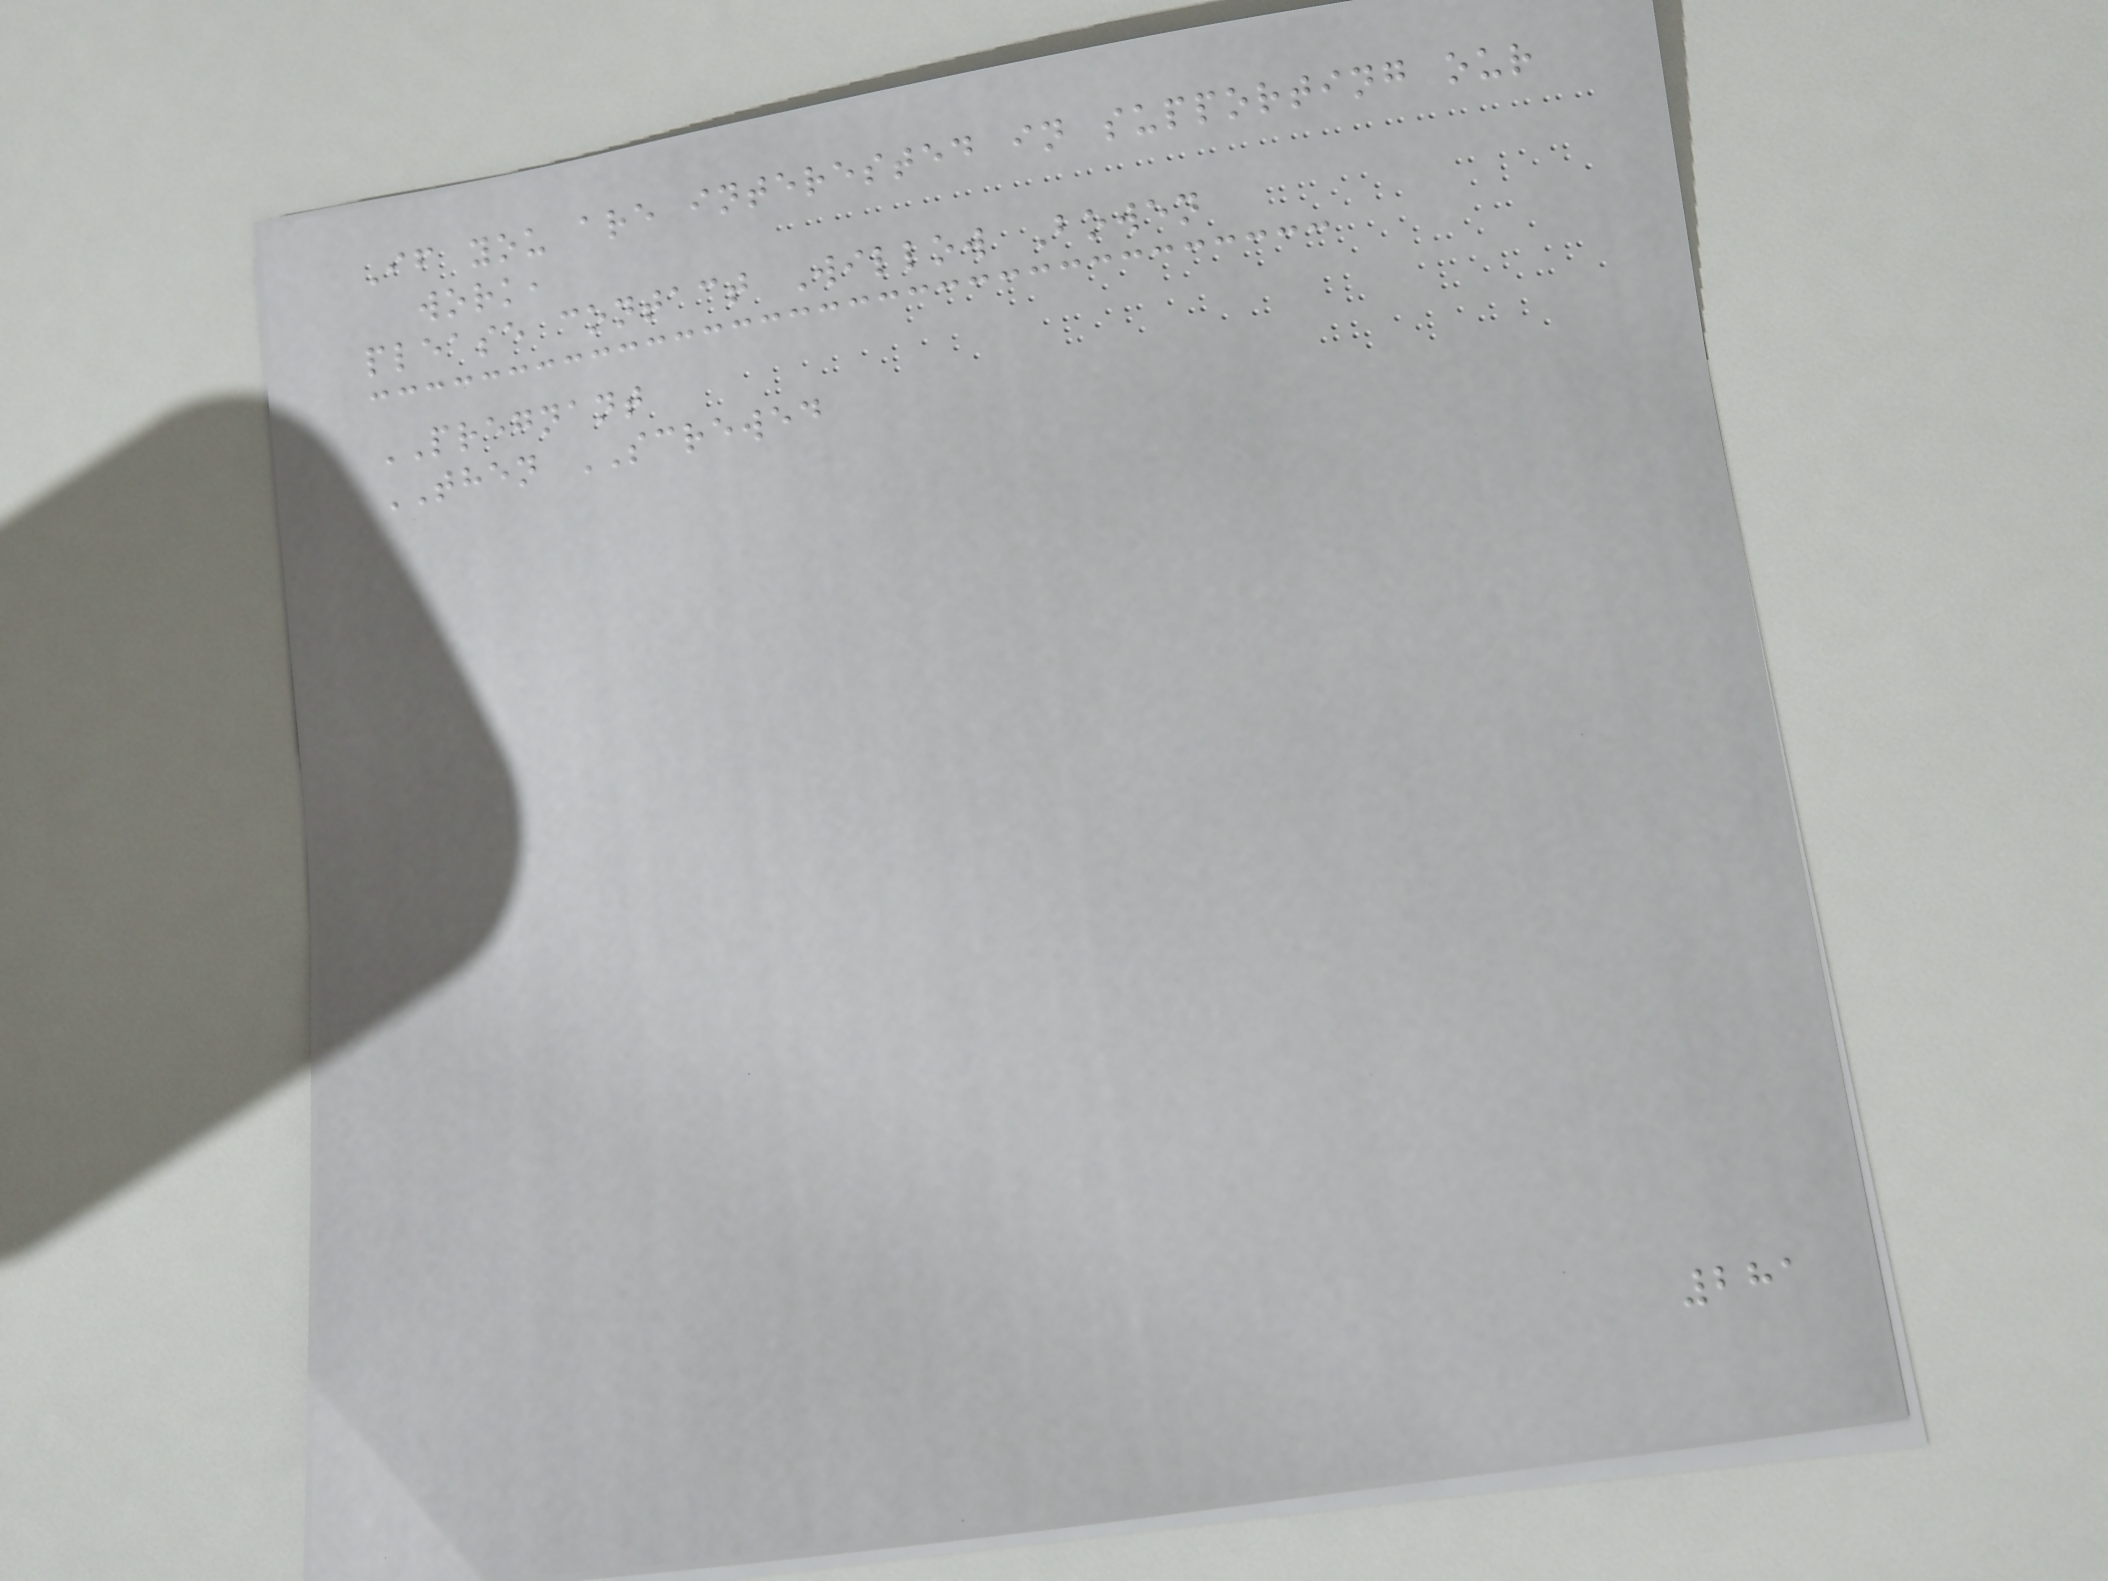If you are interested in supporting our
work,
please contact Willow Bowen
PREGNANT
THEN SCREWED
281
